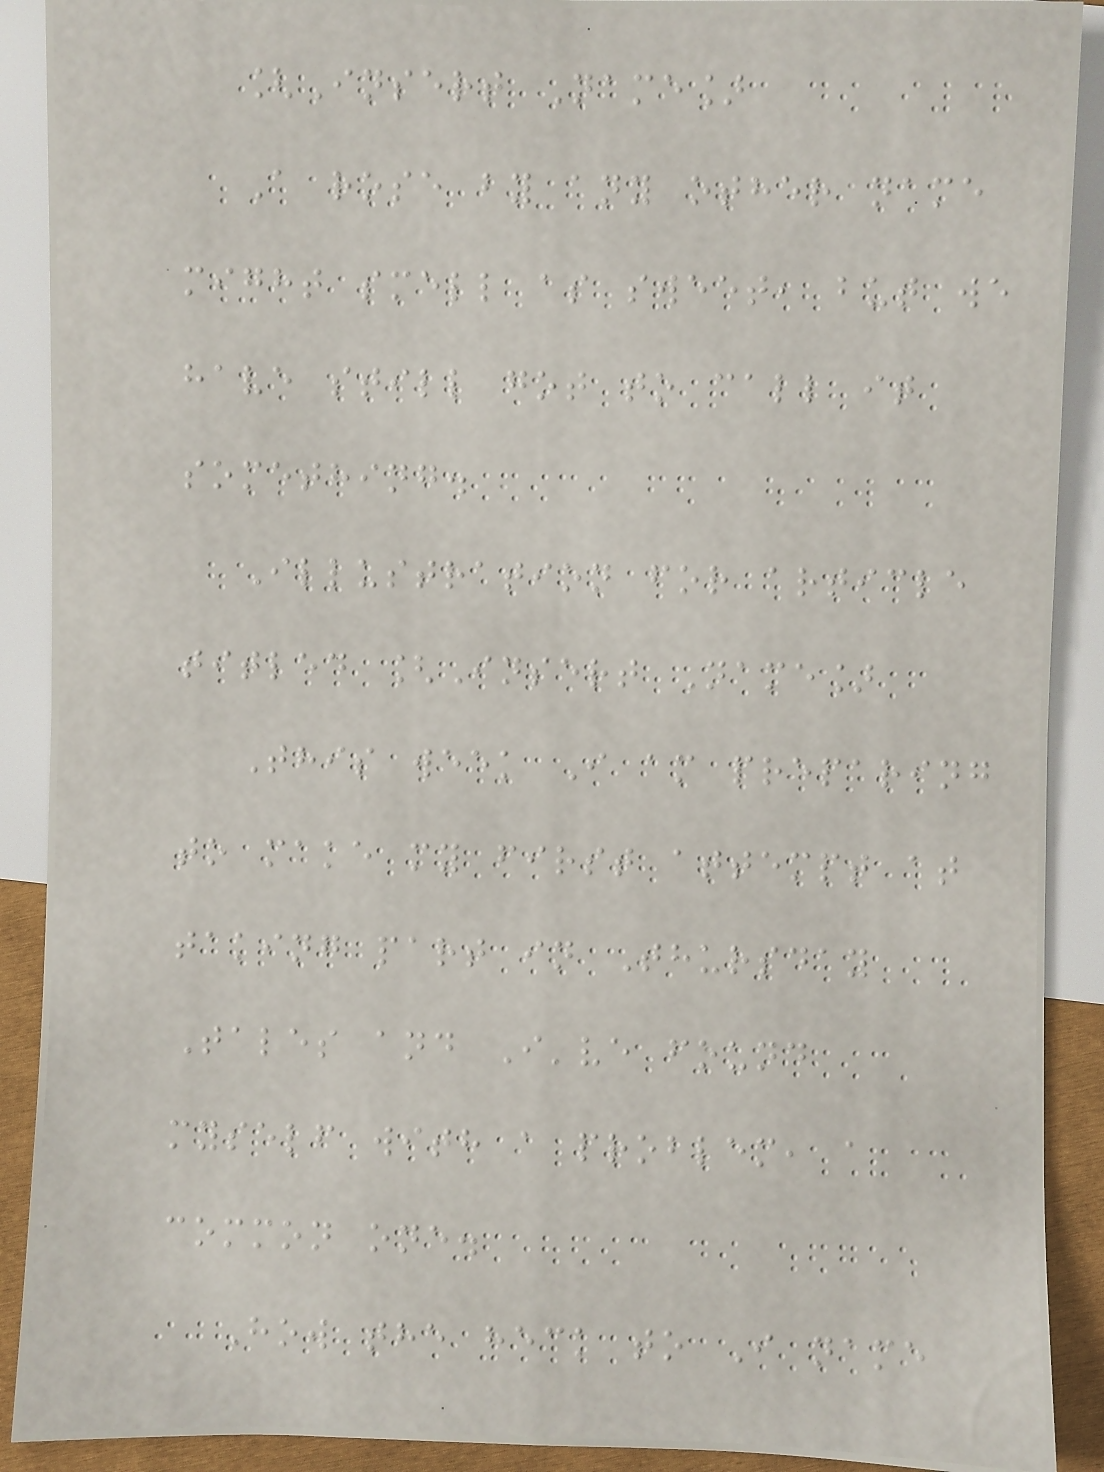[Insert Name]
A rose by any other name
might smell as sweet, but we
have still got to call it
something.
Illustration for article
titled [Insert Name]
This week I am preparing
to make my first attempt at
taking part in Thursday
Tales and I've found
myself with a problem, a
common one.
How the heck to I name
